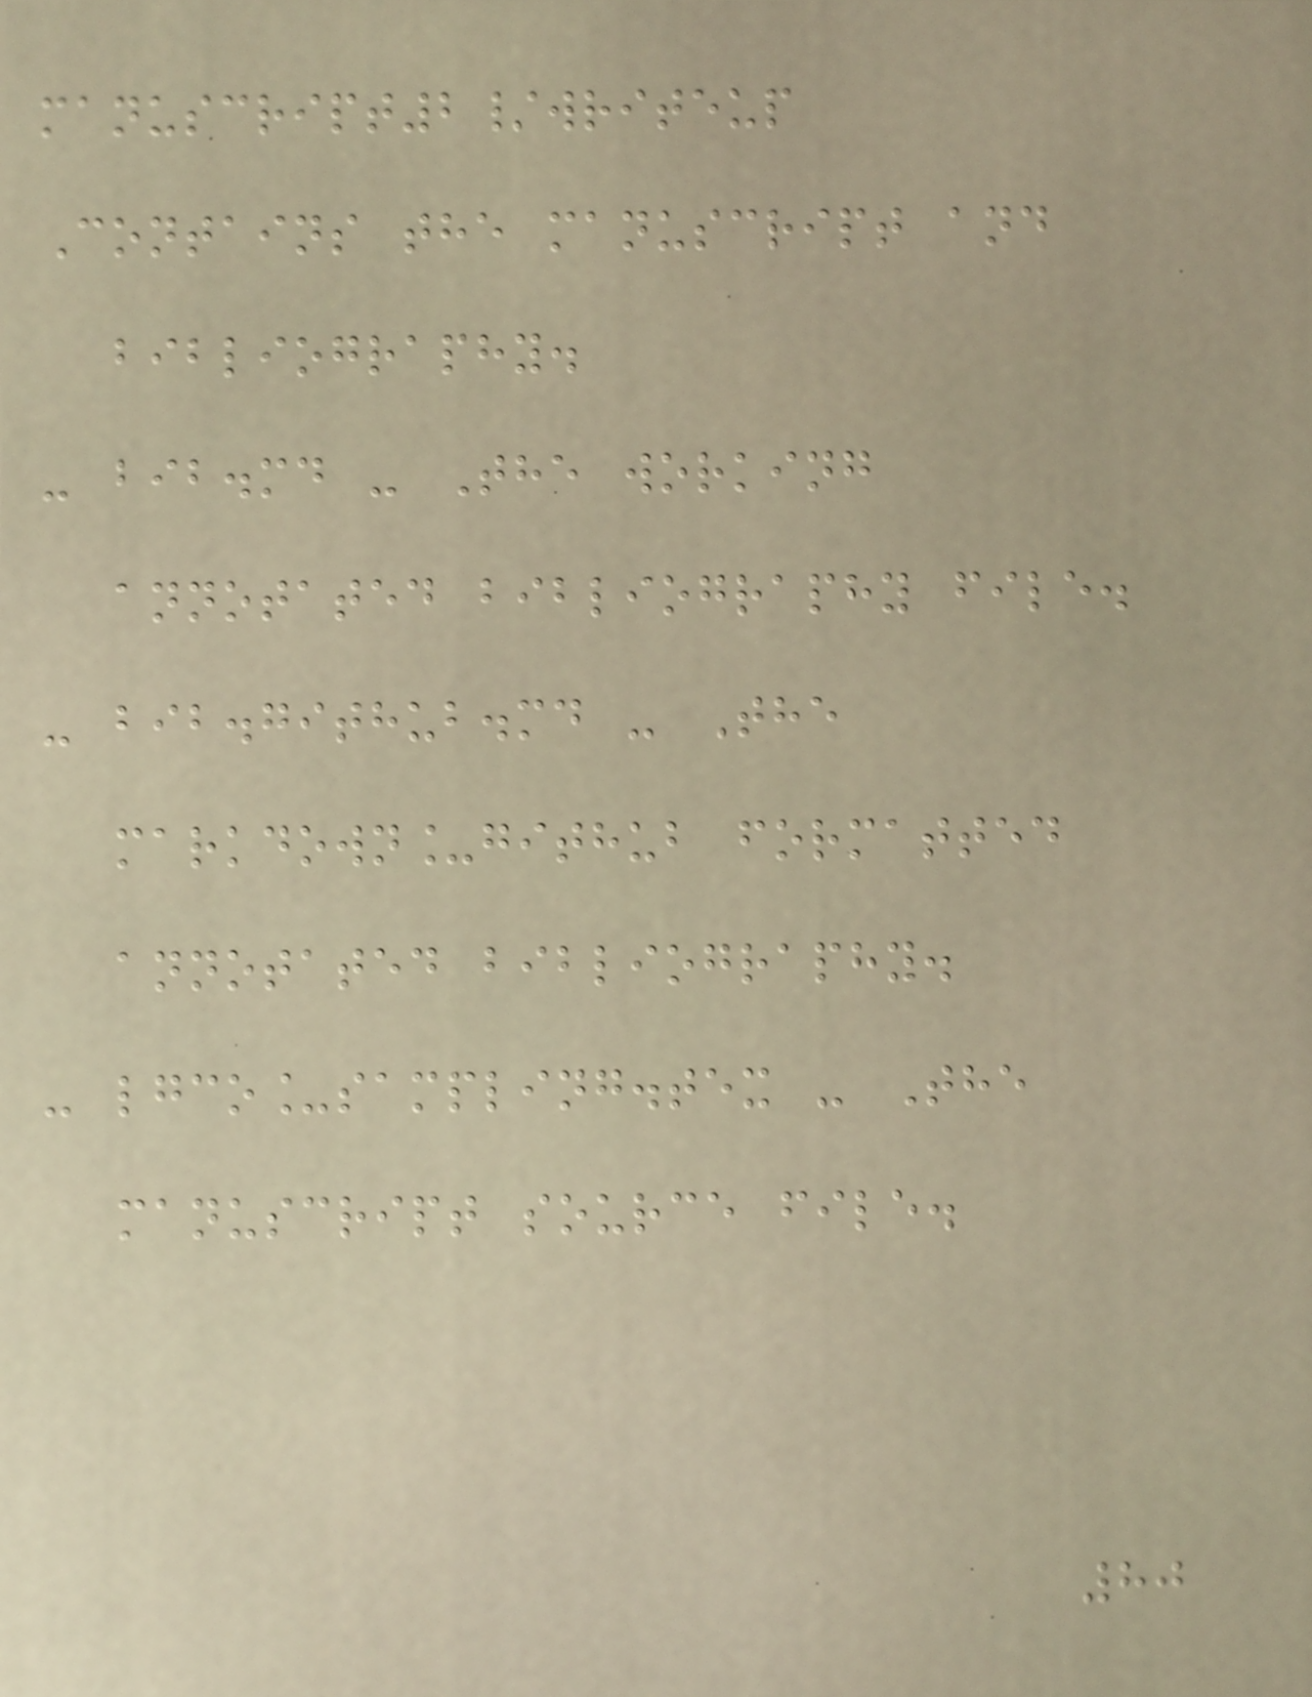manuscript2/writeup
Contains the manuscript and
bibliography.
- bib.md - The working
annotated bibliography file.
- bib.github.md - The
markdown_github formatted
annotated bibliography.
- lgco_sampling.tex - The
manuscript source file.
80
